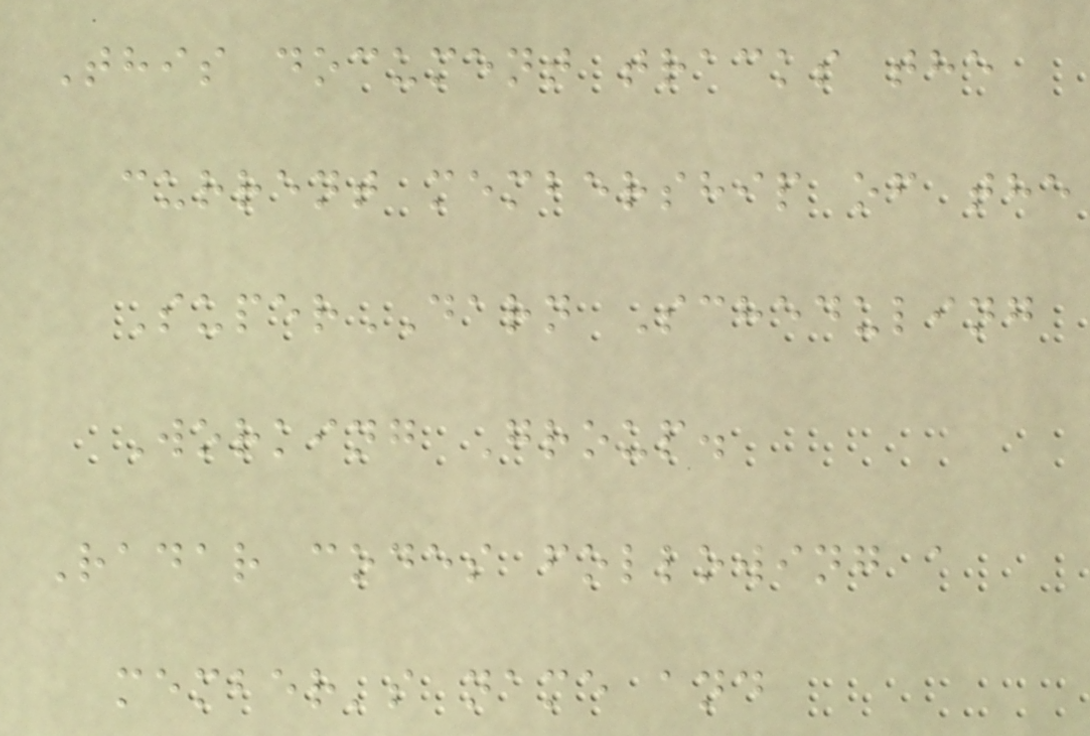This document tracks the
current membership of the
SuperDARN Scheduling
Working Group.
Radar codes following a
member's name and
